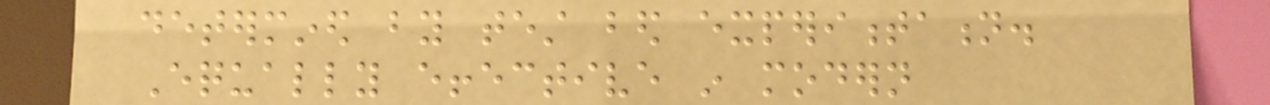determined by test bed experimentation.
Equally effective in modern
